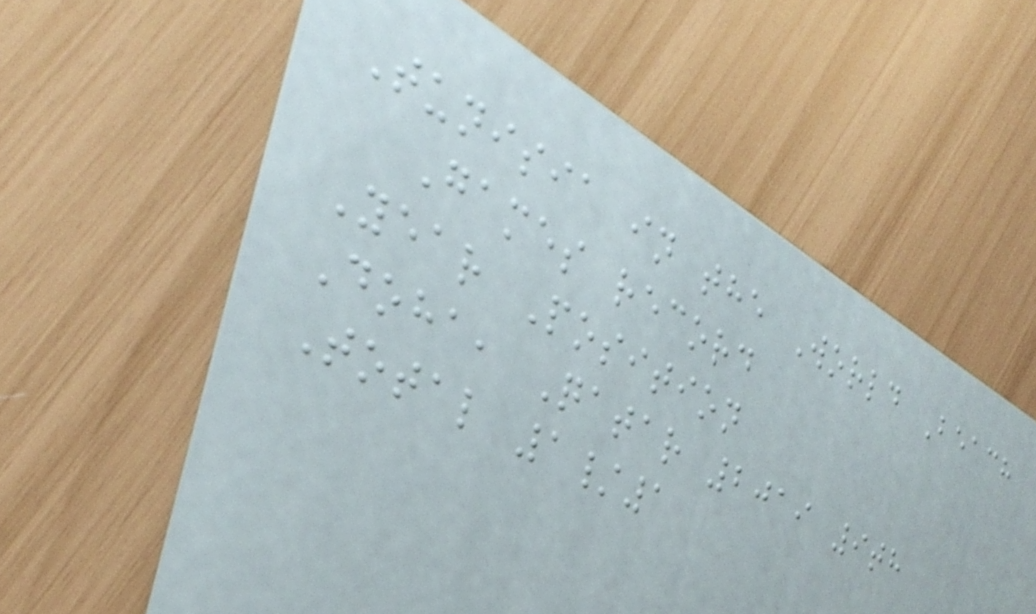Tunisia in the World Beach
Games record
Year Position
Doha, Qatar 2019 9th
Total 1/1
